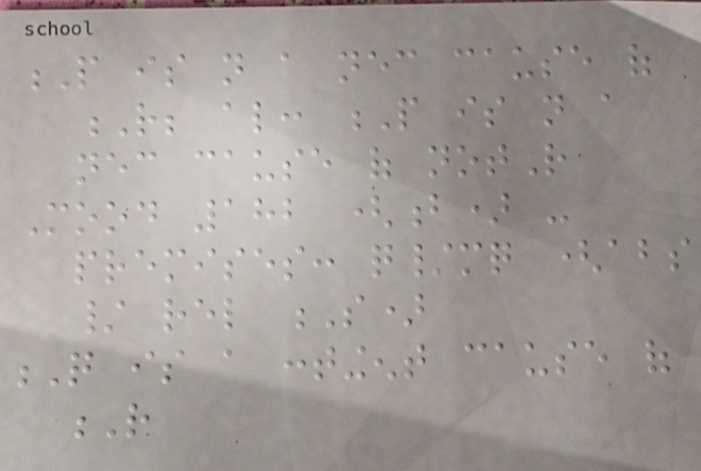P is not a necessary cause of
R; also: P is not a
necessary cause of notR
Mood 182 (b) -
premises: q/mq (abs
/ rel S)
Q is a contingent cause of
R
